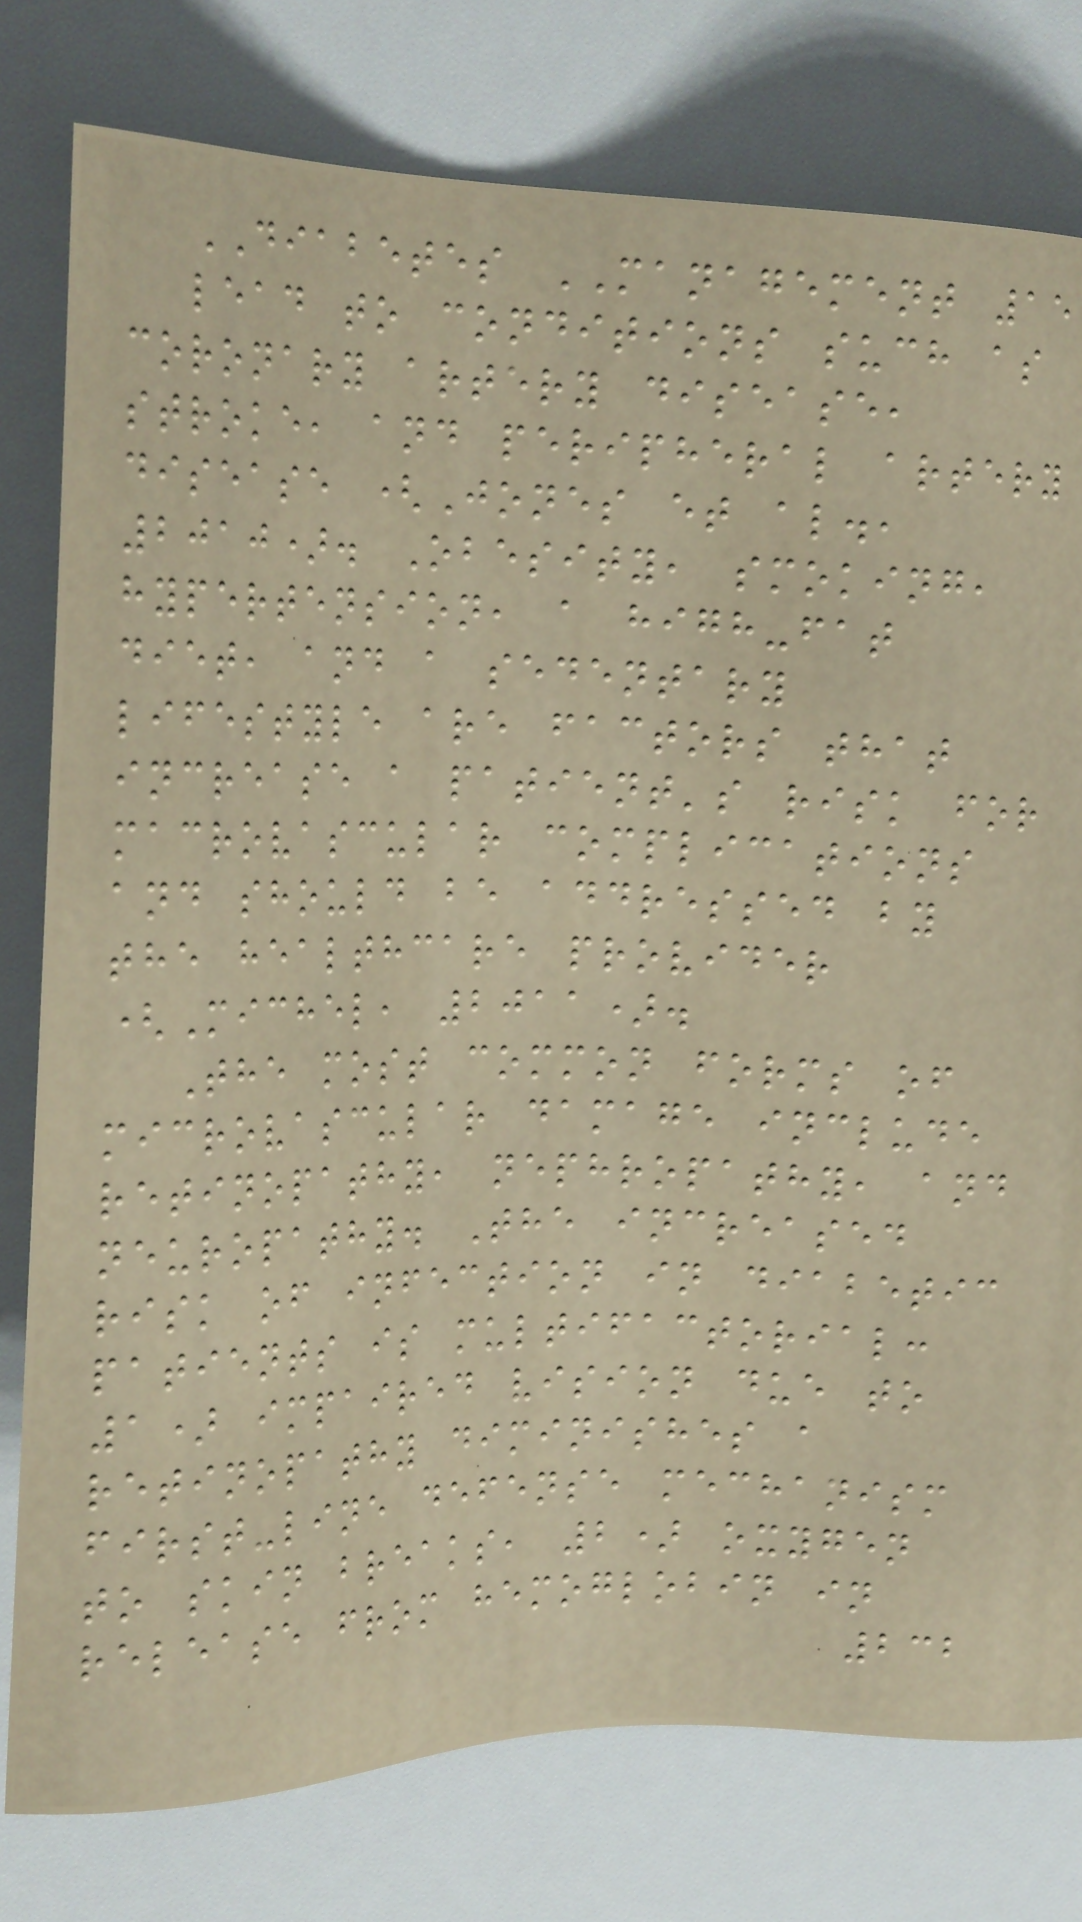DIABETES MANAGEMENT 15
lead to conditions such as
coronary artery disease,
stroke, and peripheral artery
disease (Jones et al.,
2010). Obesity, smoking,
hypertension, a high-fat
diet, and a sedentary
lifestyle are factors that
increase a patient's risk for
macrovascular complications
and should be addressed by
the healthcare provider
(Michel, 2011).
The most common forms of
microvascular damage include
retinopathy, nephropathy, and
neuropathy. The increased
risk of infection in diabetic
patients is multifactorial:
1) impaired vision due to
retinopathy diminishes a
first-line defense mechanism
to skin breaks, 2) oxygen
release from hemoglobin in
232
